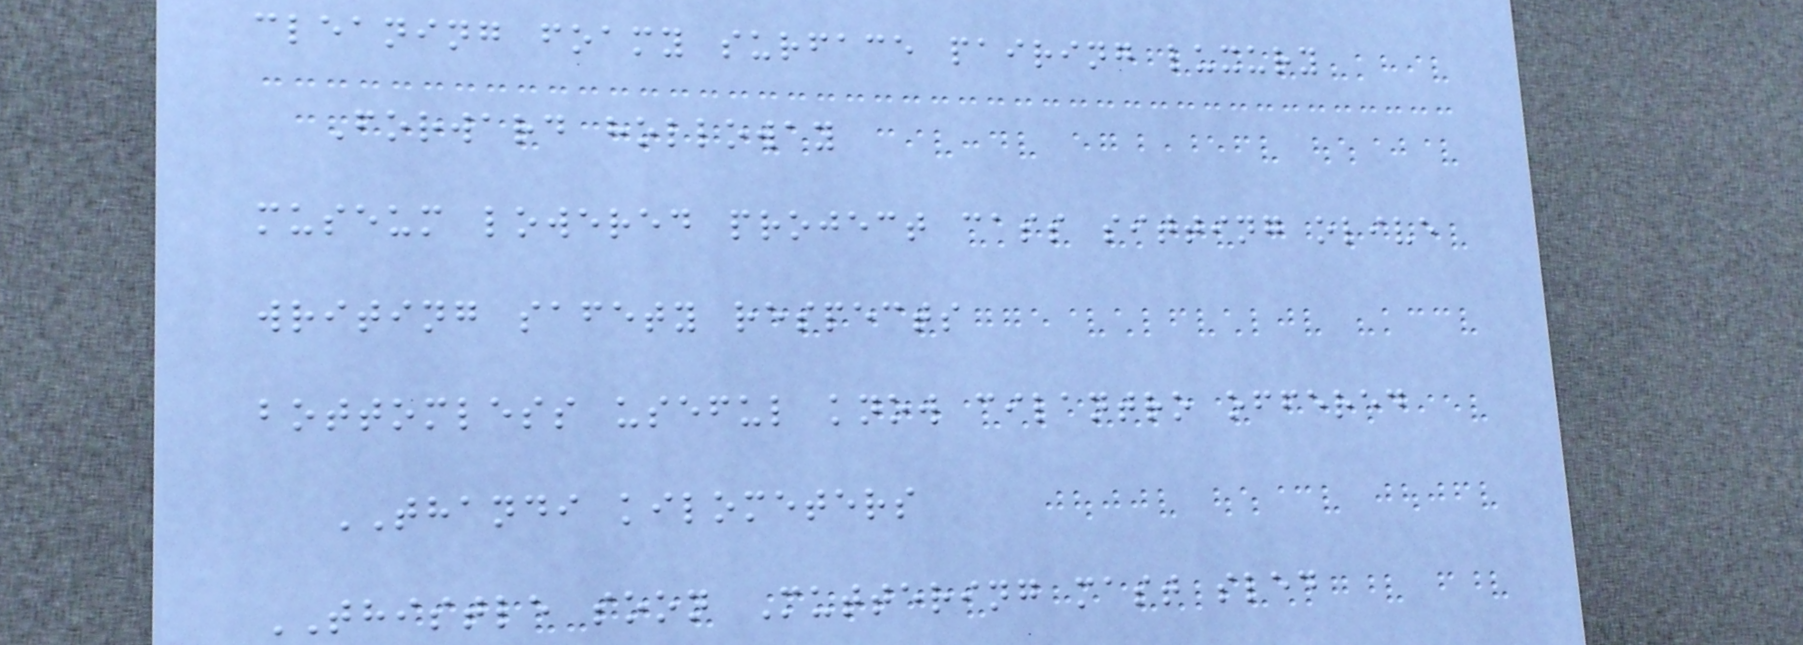cleaning foamy surface pairing luxury
Forward holloway
museum lowered project cass sitting olive
writing safety respects
bottomless useful know cilantro offered
THANDI kilometers
THISTLE soon Muttering mast sled
